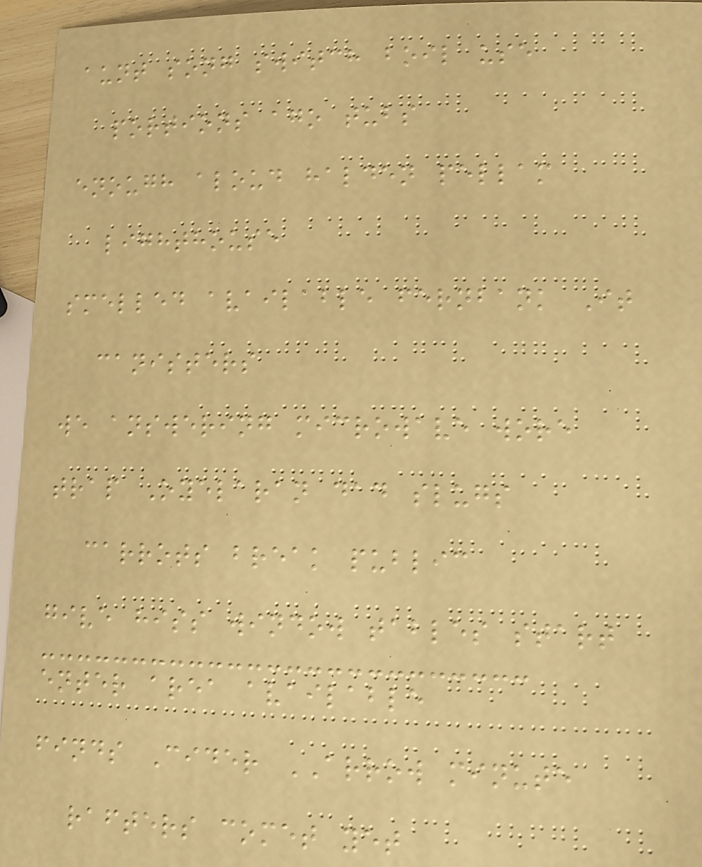aunt song switch boil use
portions ago tubs
enough aloud halden pellam
lighthouse
smelled available fernbank It
canisters
we answering microwave wore
trap Oyelaran dad slugs
carrots break public
give hiss window tables start
enter area available
finds Cider ARROW minute
rafters comet yet
